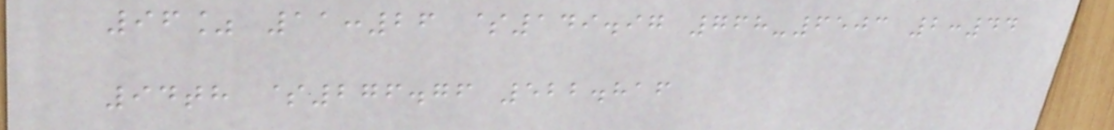96% 11:26 $149.97 768-6503 2:44
94th $276.76 522.816
